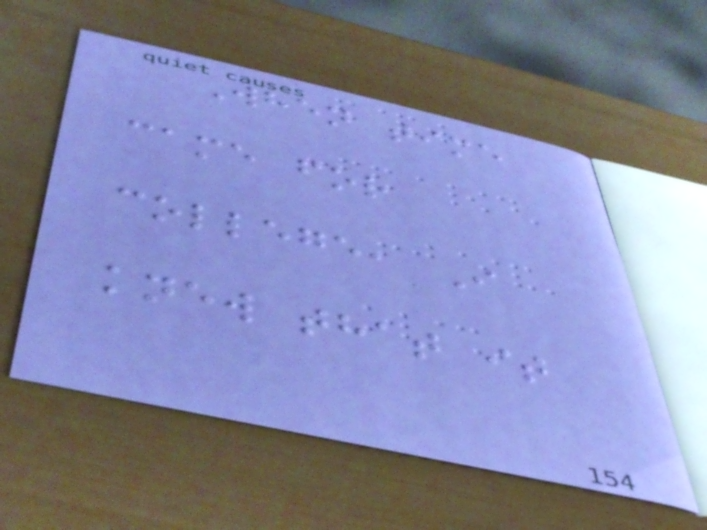When time
came for
college, I
knew that it
